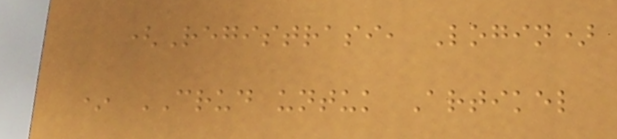(Registrasi, Login)
* CRUD untuk Artikel
